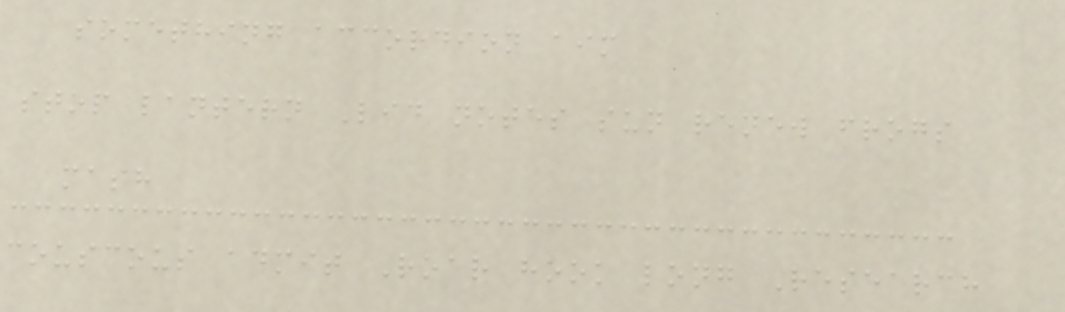something accordion aim
stop lantern Lid notes sun renew frogs
mash
couscous admit Roar hook long Research
